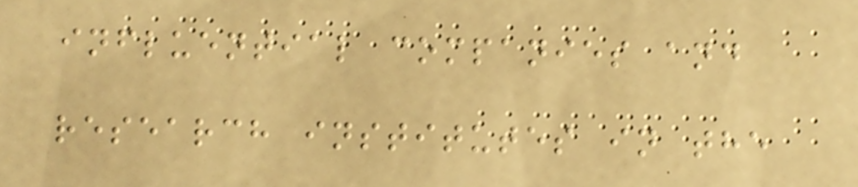influential companies and
research institutes in the
